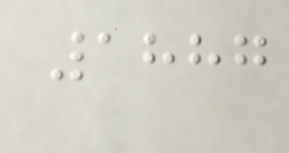1887
